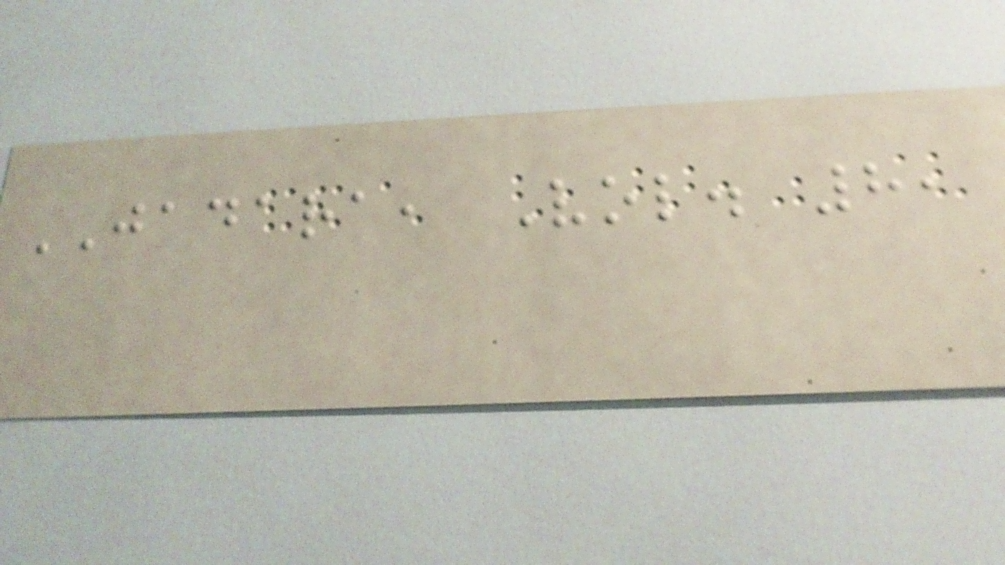JADARA, Vol. 8,
